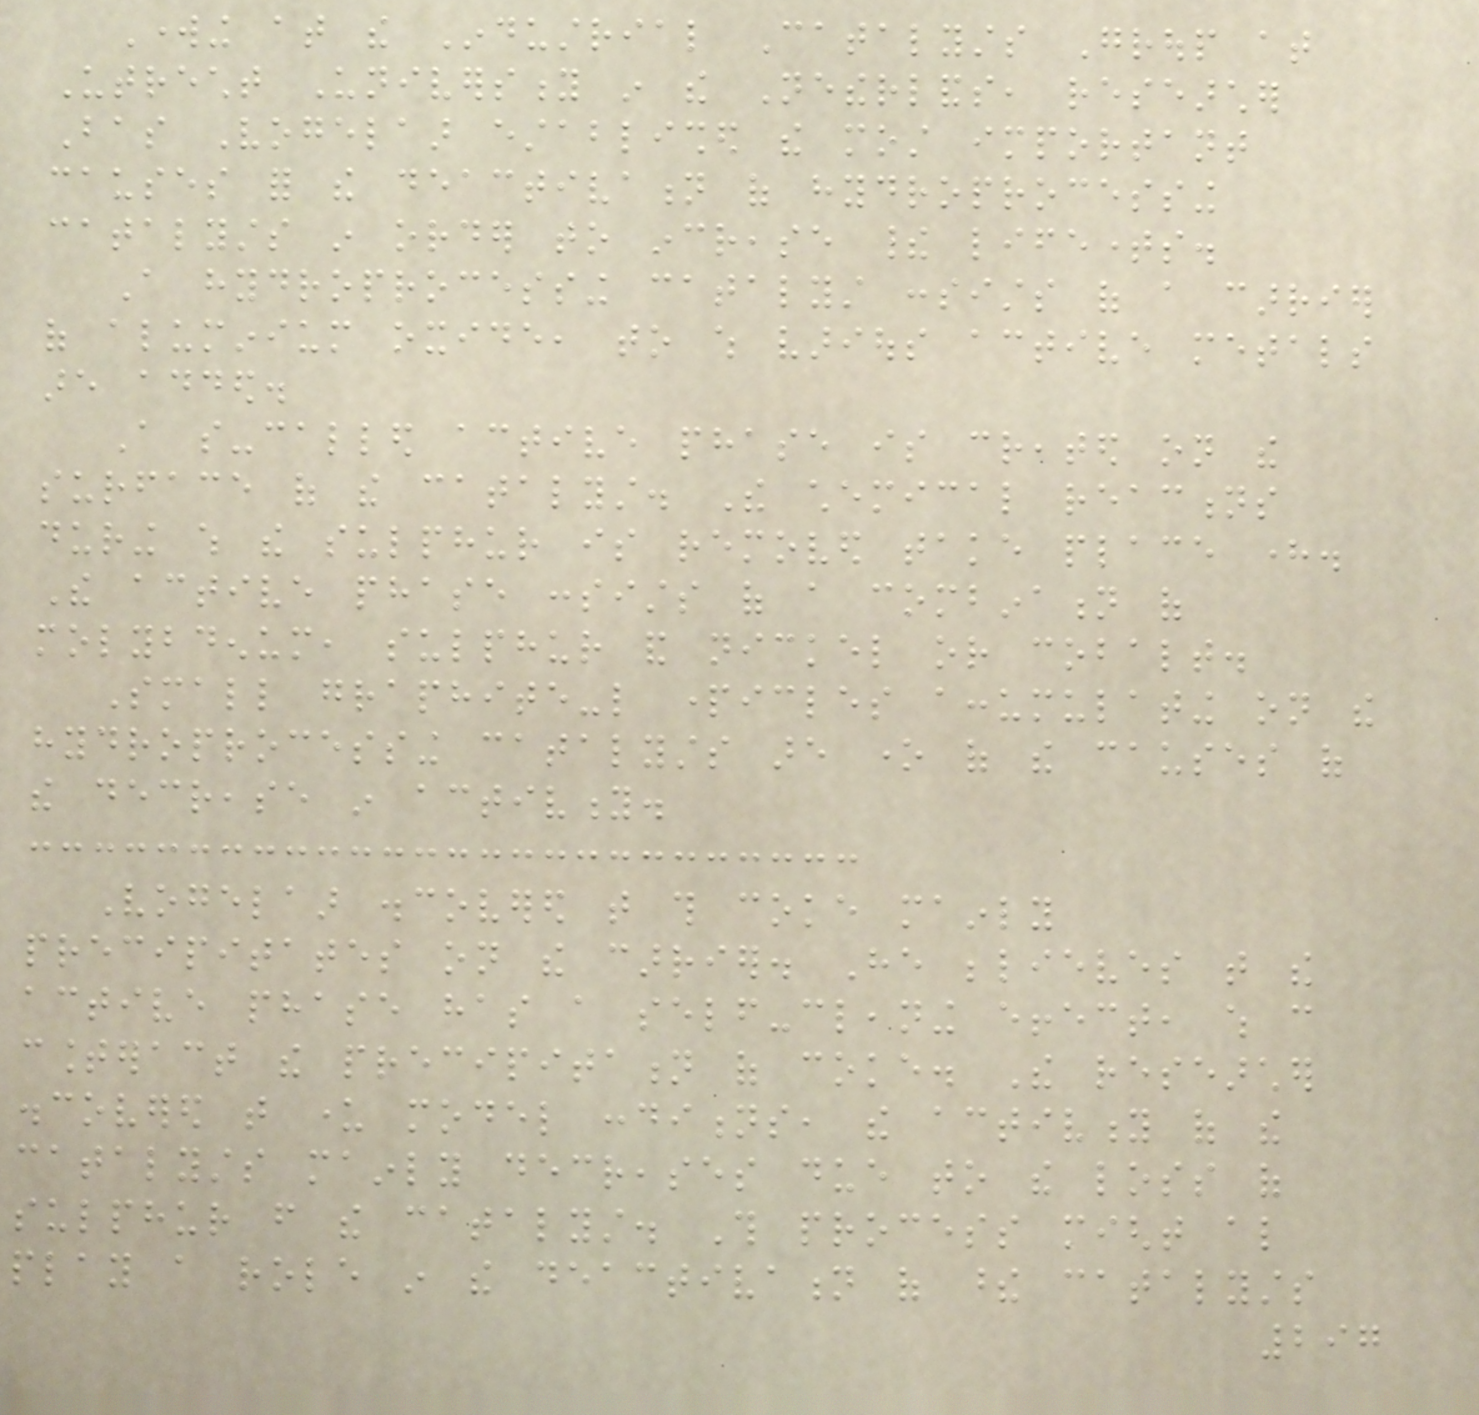Working at the Industrial Catalysts Group at
Utrecht University in the Netherlands, researcher
Bas Vogelaar established the most important
causes for the deactivation of hydroprocessing
catalysts in order to increase their lifetimes.
A hydroprocessing catalyst consists of a carrier
of aluminium oxide, to which various active metals
are added.
A so-called active phase is created on the
surface of the catalyst. The chemical reactions
during which the sulphur is removed take place here.
The active phase consists of a combination of
molybdenum, sulphur and nickel or cobalt.
Small graphite-like particles accumulating on the
hydroprocessing catalysts are one of the causes of
the decrease in activity.
Vogelaar discovered that this coke mainly
precipitates on the carrier. He believes that the
active phase has a self-cleaning effect, which can
counteract the precipitation of coke. The researcher
discovered that under model conditions, the activity of the
catalysts mainly decreases due to the loss of
sulphur from the catalyst. This process might also
play a role in the deactivation of these catalysts
297
